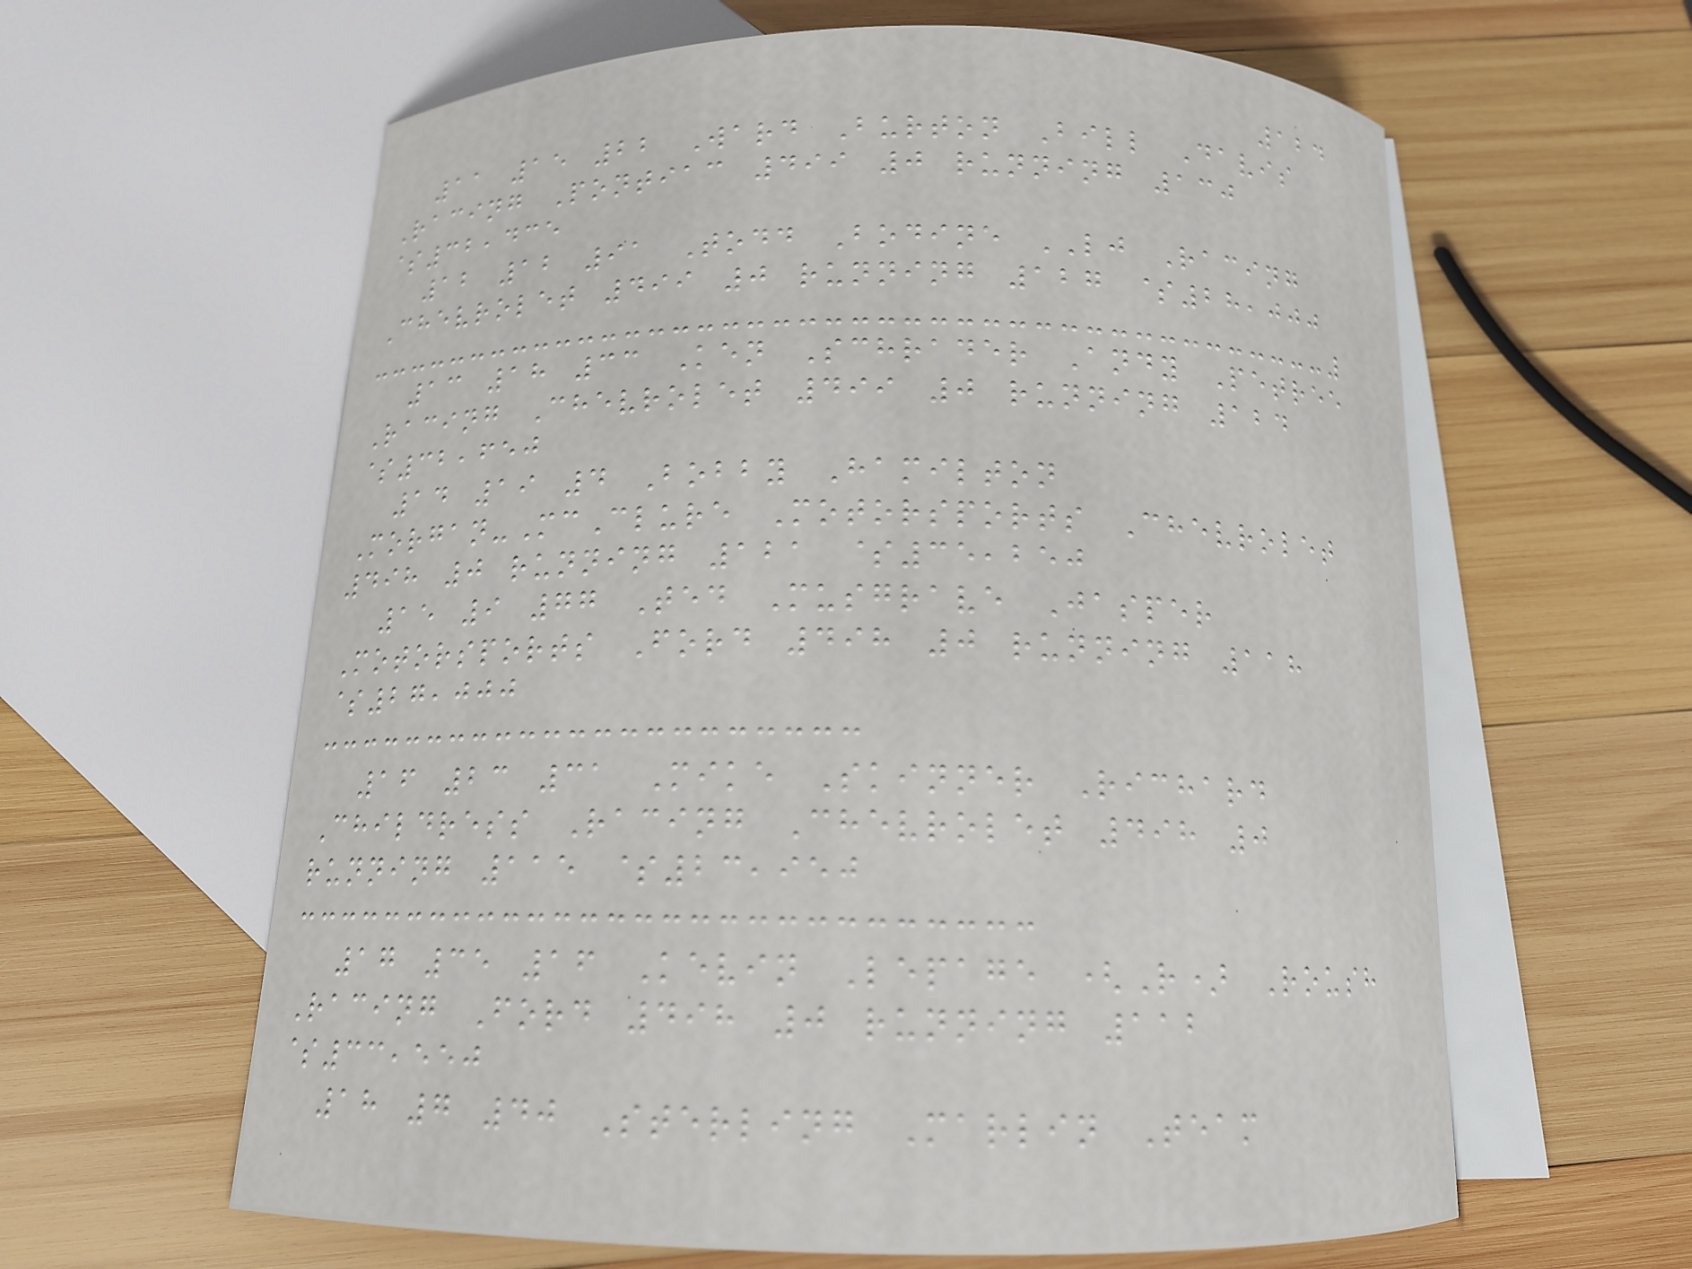124
11 15 22 Ward Burton Bill Davis
Racing Pontiac 499 0 running 130
$32,435
12 12 91 Todd Bodine LJ Racing
Chevrolet 499 0 running 127 $28,000
13 18 33 Ken Schrader Andy Petree
Racing Chevrolet 499 0 running 124
$32,650
14 19 4 Bobby Hamilton
Morgan-McClure Motorsports Chevrolet
498 0 running 121 $35,250
15 9 77 Ted Musgrave Jasper
Motorsports Ford 498 0 running 118
$27,000
16 23 31 Mike Skinner Richard
Childress Racing Chevrolet 498 0
running 115 $23,950
17 35 16 Kevin Lepage (R) Roush
Racing Ford 498 0 running 112
$33,550
18 7 40 Sterling Marlin Team
